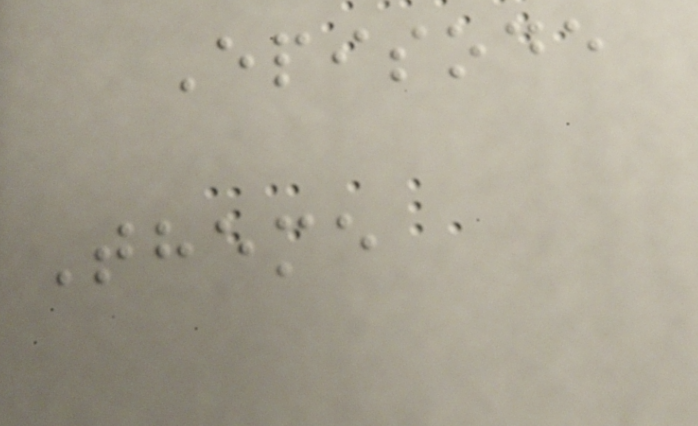Episode
Theme
